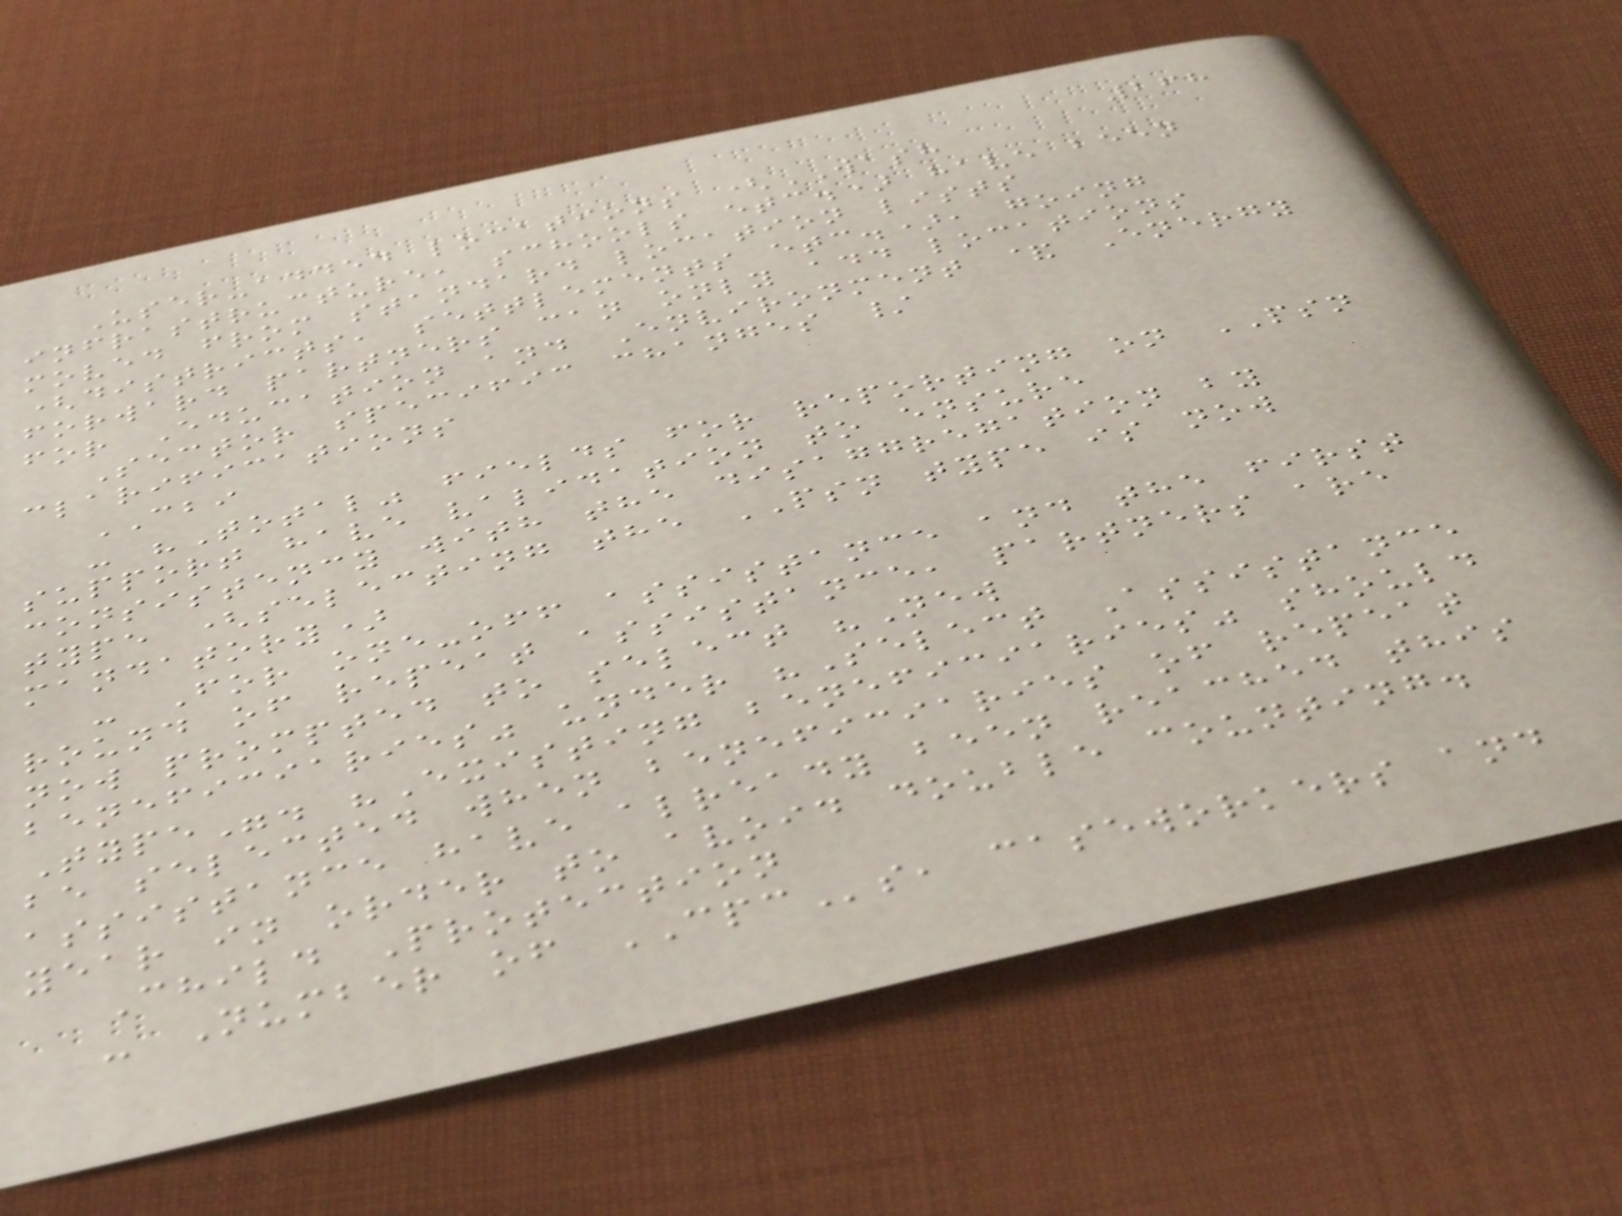268
User-added locations (WASH
infrastructure, schools etc.) have been
moved from standard location lists
(districts, settlements etc.), going
forward partners can only add locations
for Education and Environment & Energy
Sector specific changes /
clarifications
CBI
- "Total" fields for reporting on PSN
support have validation to ensure
consistency with the disaggregation by
type (selecting the PSN type is now
mandatory)
- For one-off assistance and the first
round of repeat assistance, partners are
now prompted to select "New
beneficiaries" under "Select Assistance
Type". "Existing beneficiaries" should
be selected when beneficiaries of repeat
assistance have already been reached this
year in order to avoid double counting.
Child Protection
- Number of CPCs, caseworkers and
